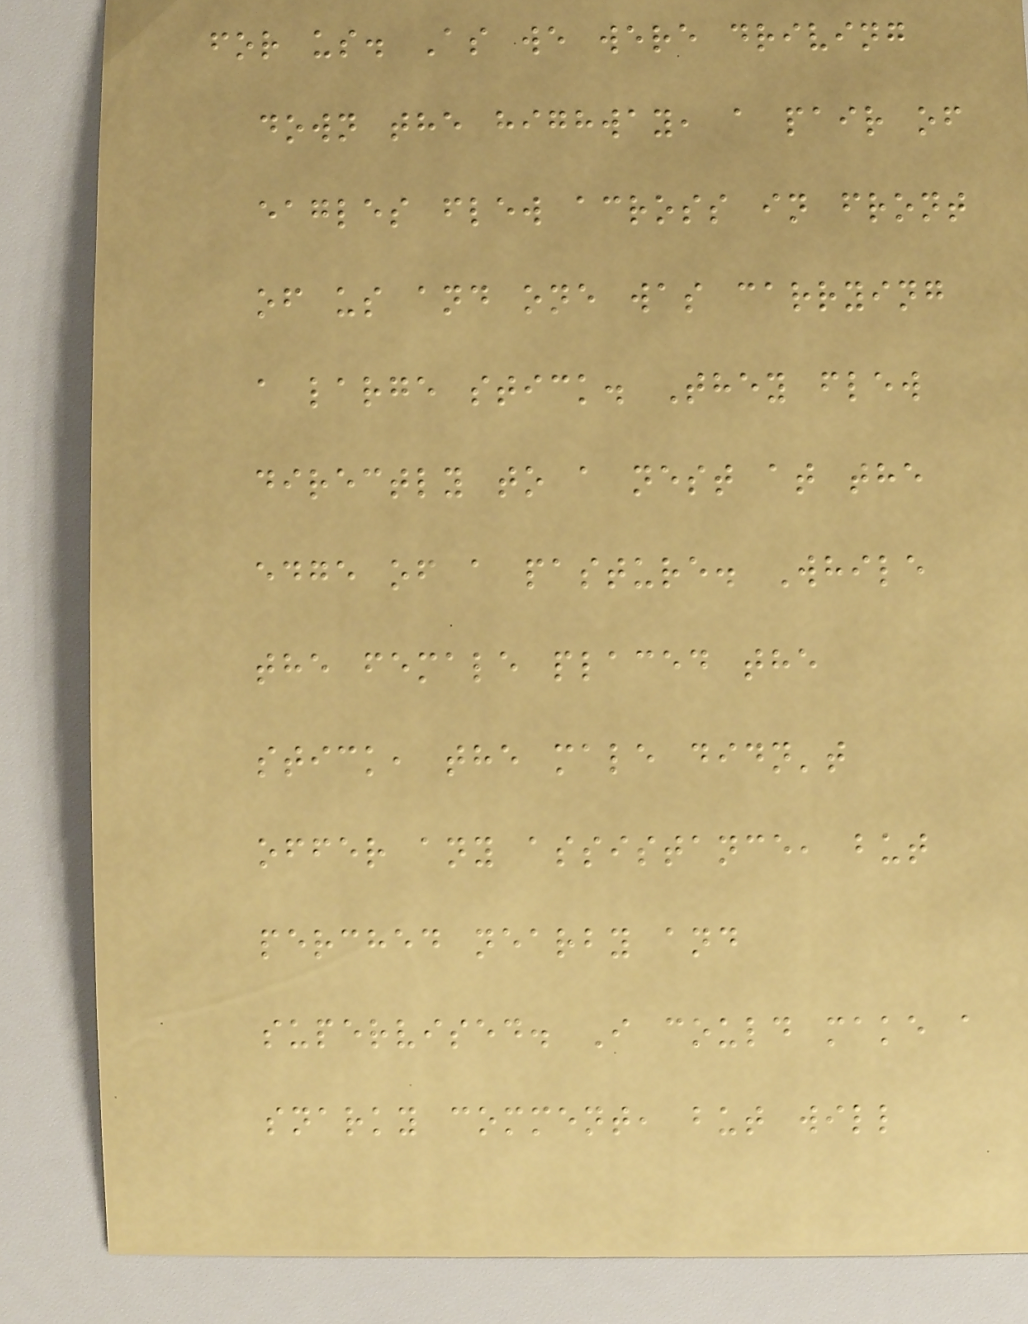for us. As we were driving
down the highway, a pair of
eagles flew across in front
of us and one was carrying
a large stick. They flew
directly to a nest at the
edge of a pasture. While
the female placed the
stick, the male didn't
offer any assistance, but
perched nearby and
supervised. I could make a
snarky comment, but will
